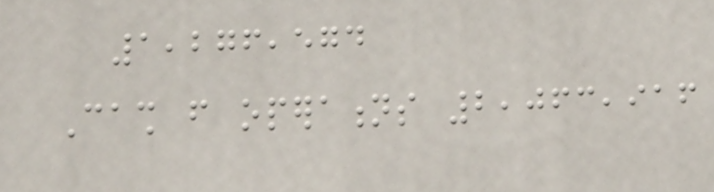1,276,574
Cash from operations 2,063,916
